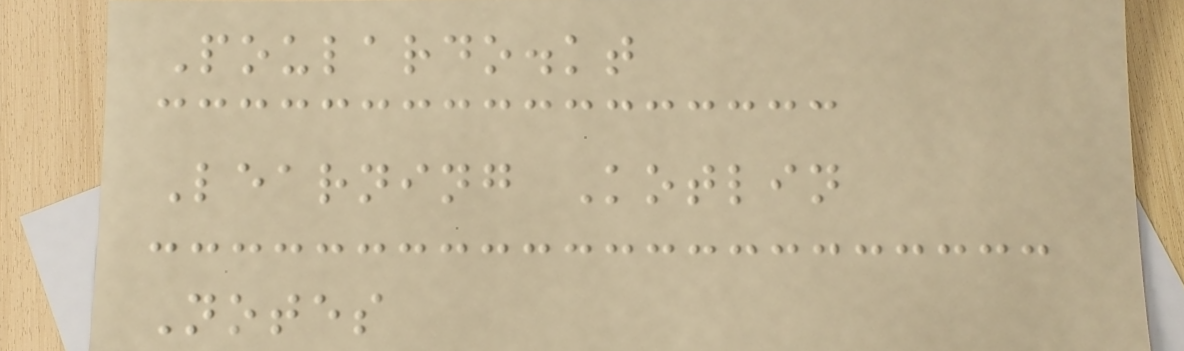Poulardo.kt
Learning Kotlin
Notes
